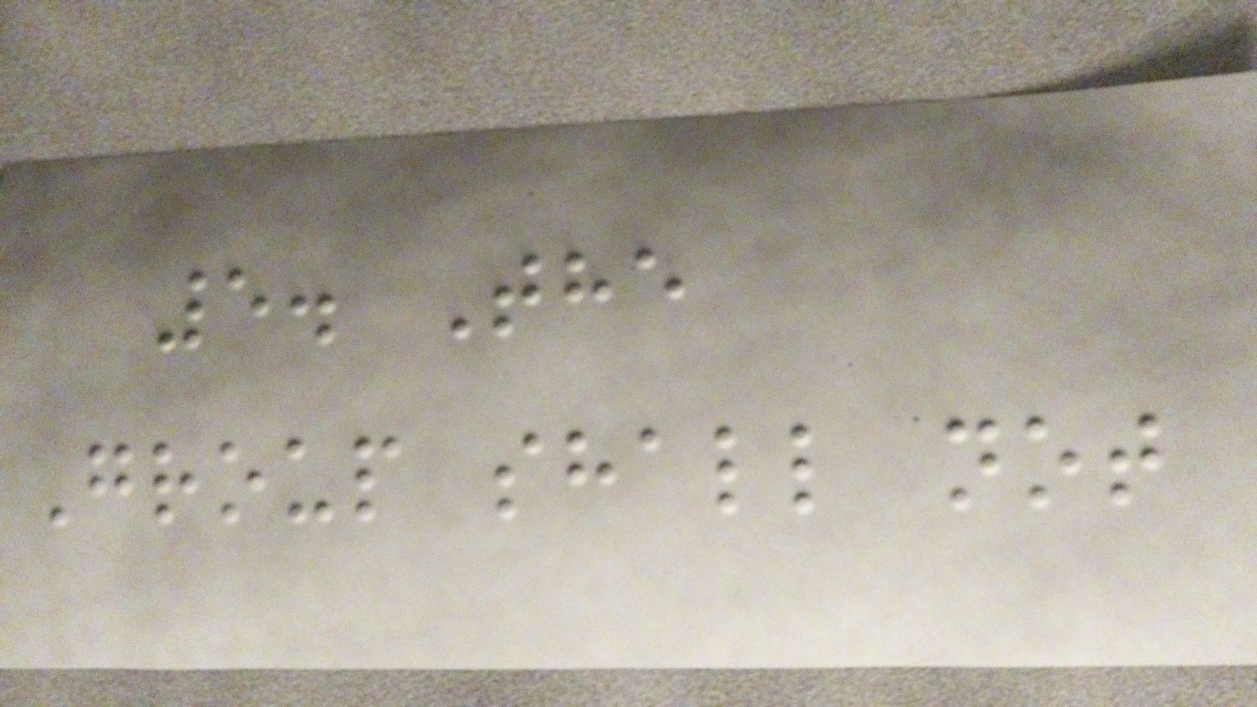5. The
Group shall not
